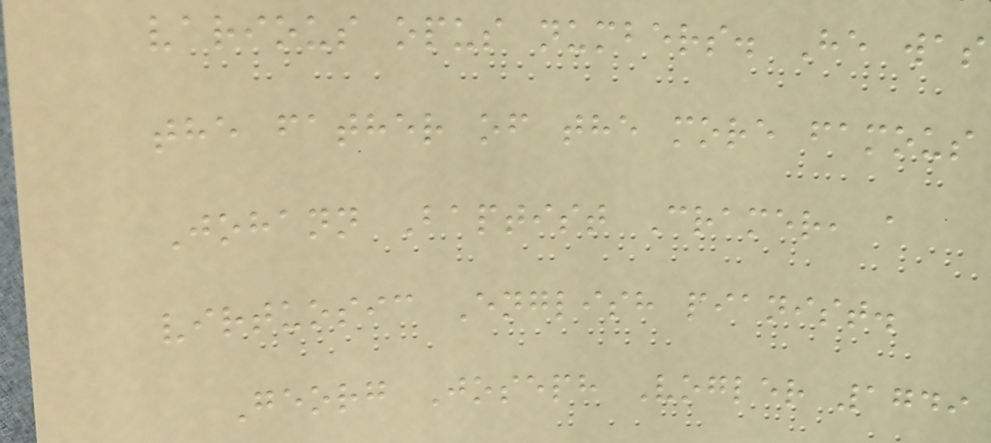various opus numbers. He was
the father of the more famous
Johann Baptist Cramer, a
virtuosic English pianist.
Georg Joseph Vogler 1749
